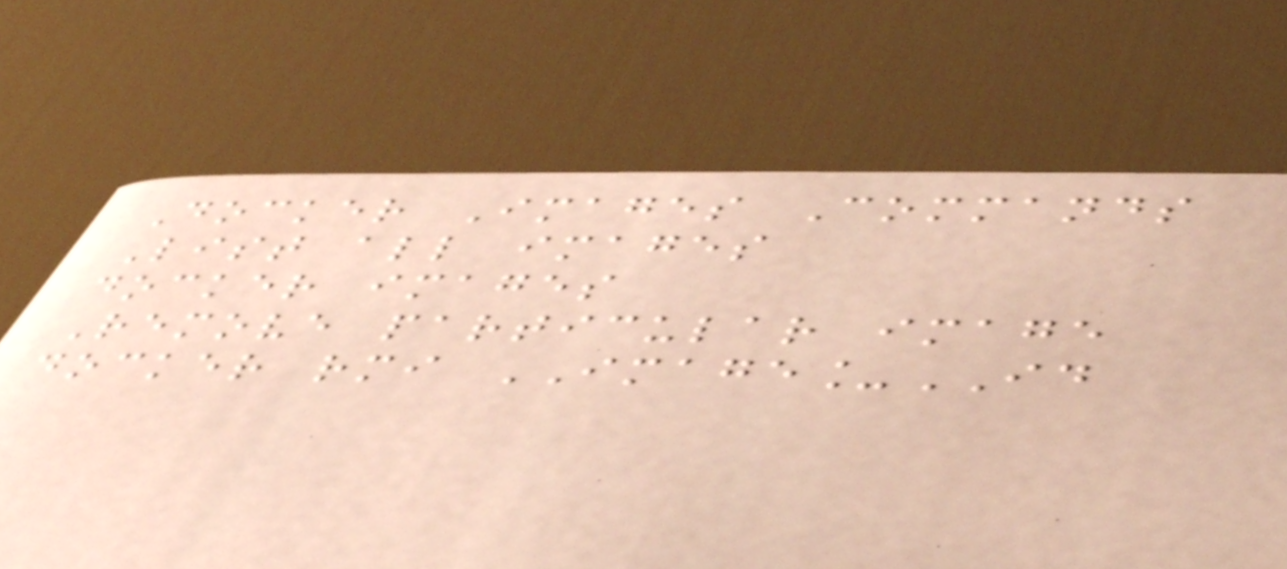Docker Images Commands
List all images
docker images
Remove particular image
docker rmi IMAGE_ID
